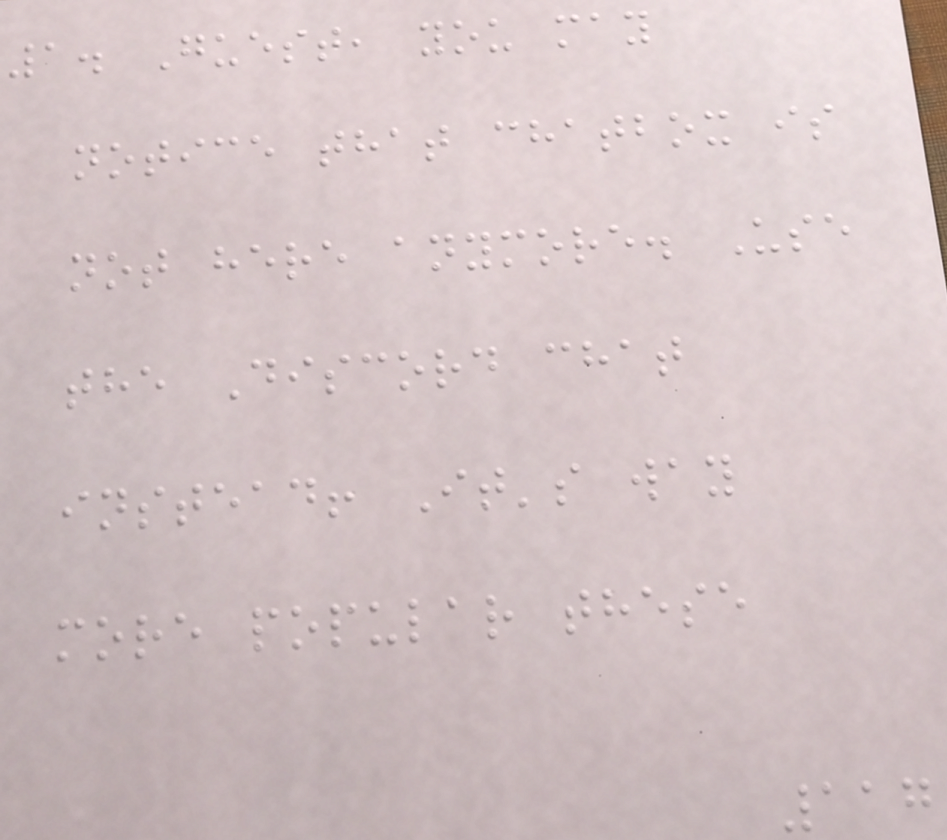1. Guest, you may
notice that chatbox is
not here anymore. Use
the Discord chat
instead! It's way
more popular these
117
